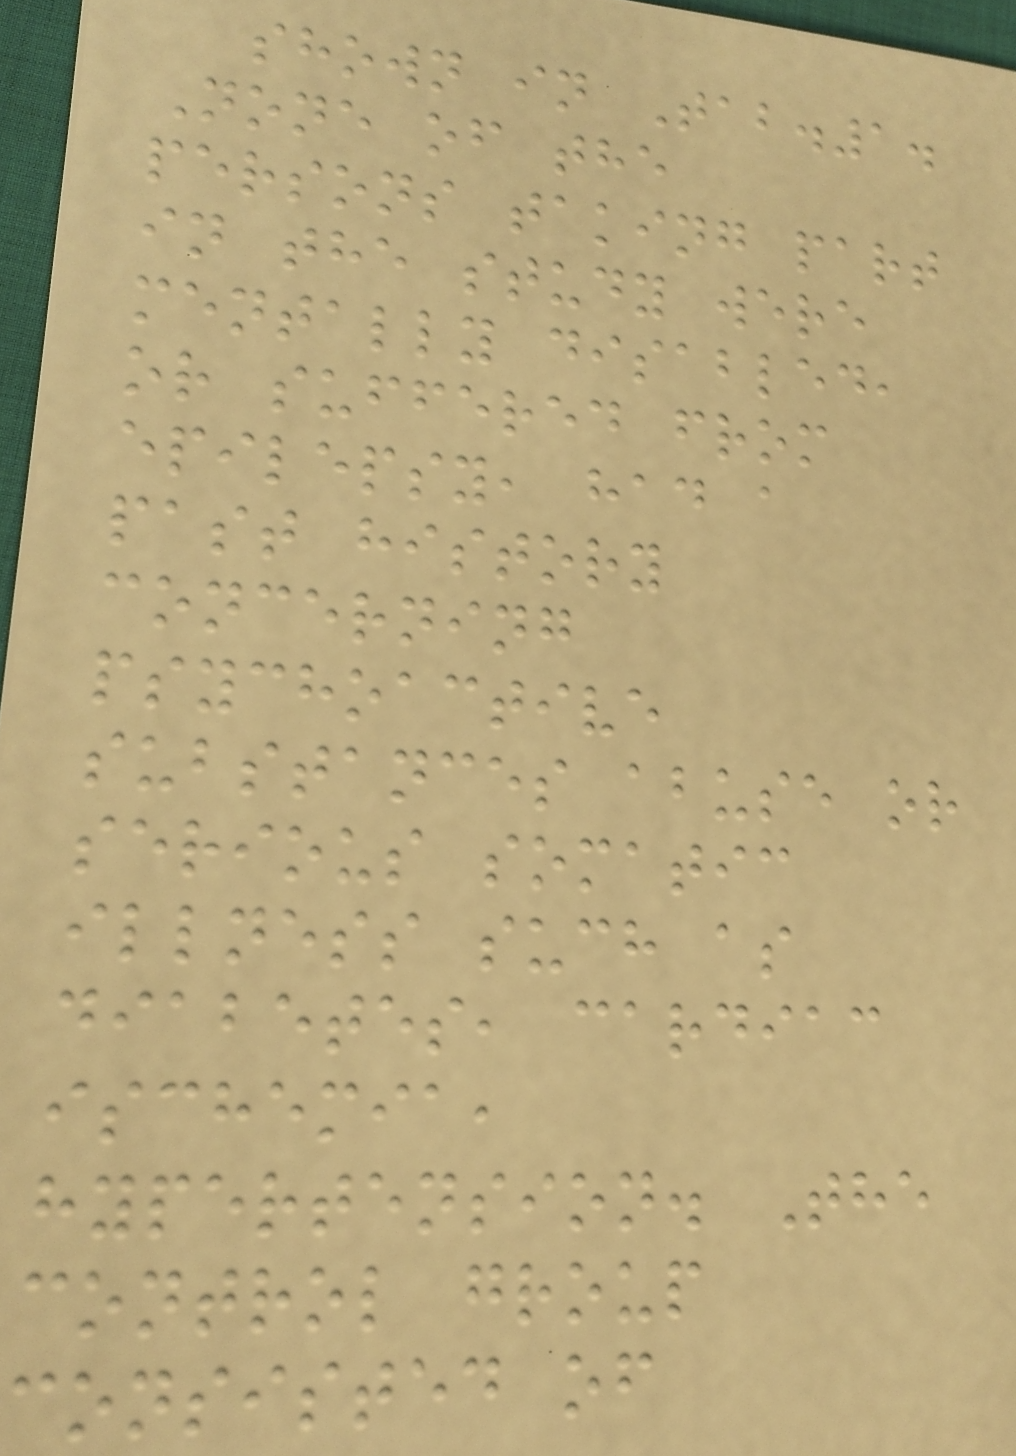shown in Tab.1.
None of the
persons taking part
in the study were
mentally disabled,
or suffered from
epilepsy, had a
past history
concerning
psychoactive
substances abuse or
serious somatic
illness such as
diabetes, cardiac
ischemia,
hypertension. The
control group
consisted of
